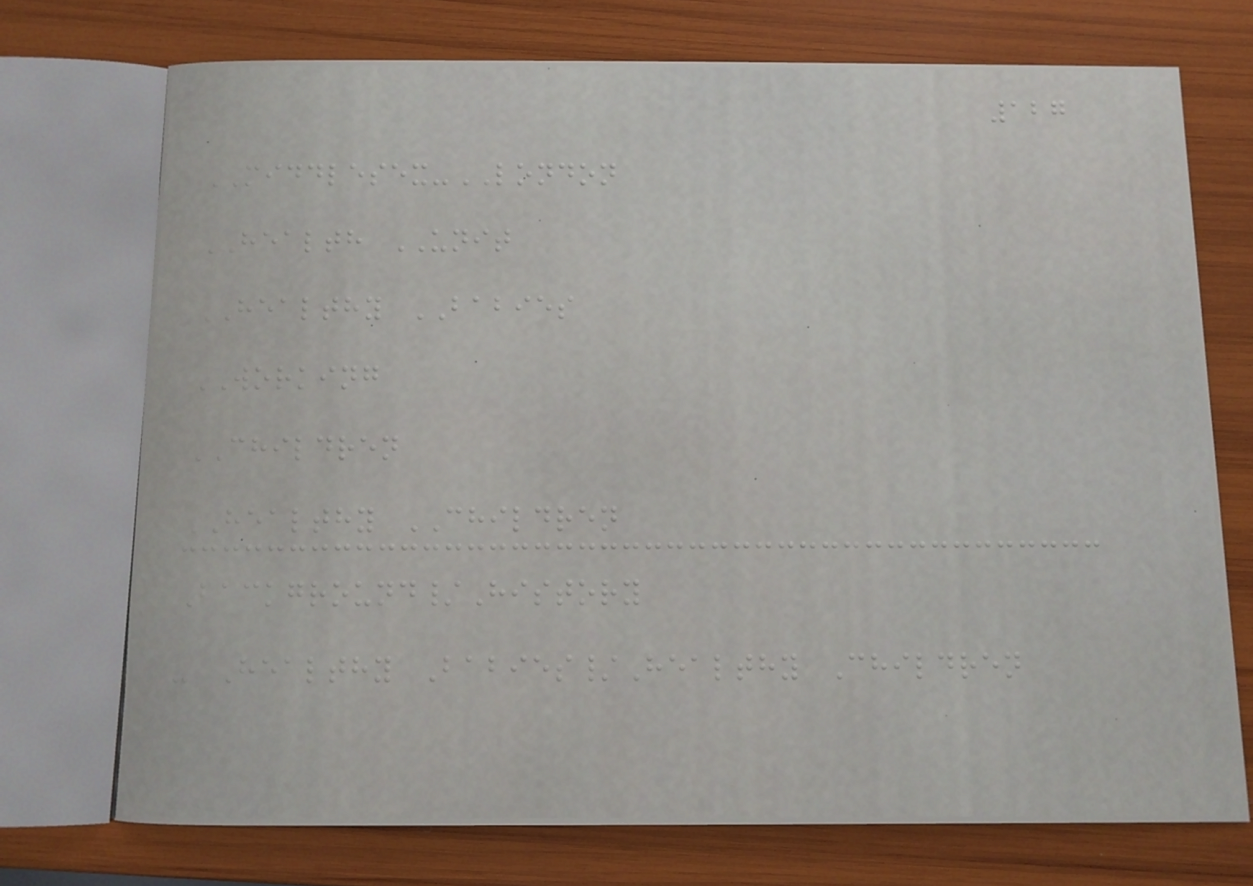127
MIDDLESEX-LONDON
HEALTH UNIT
HEALTHY BABIES
WORKING
CHILDREN
HEALTHY CHILDREN
Background/History
- Healthy Babies/Healthy Children
